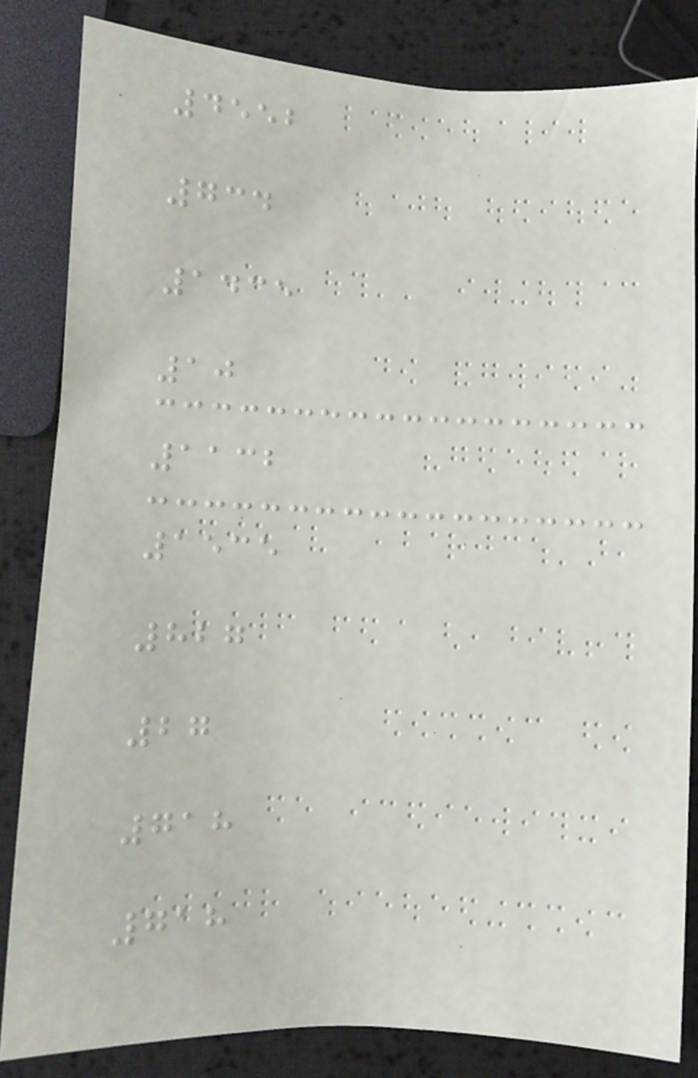4552
734
1435
10
1132
1535
827
27
718
718
